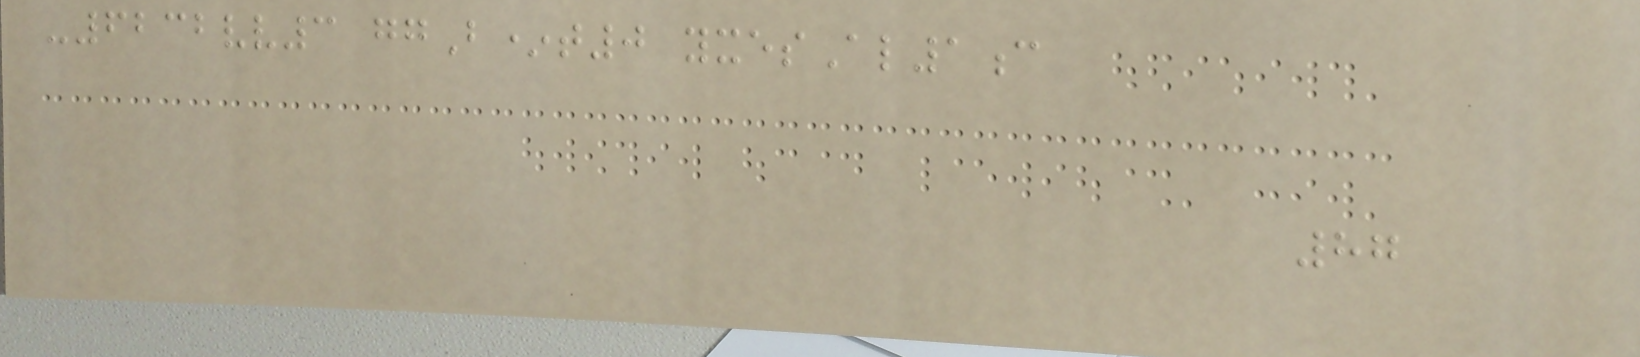-6232vv3 ggB*t0 yxesAl1c
87
